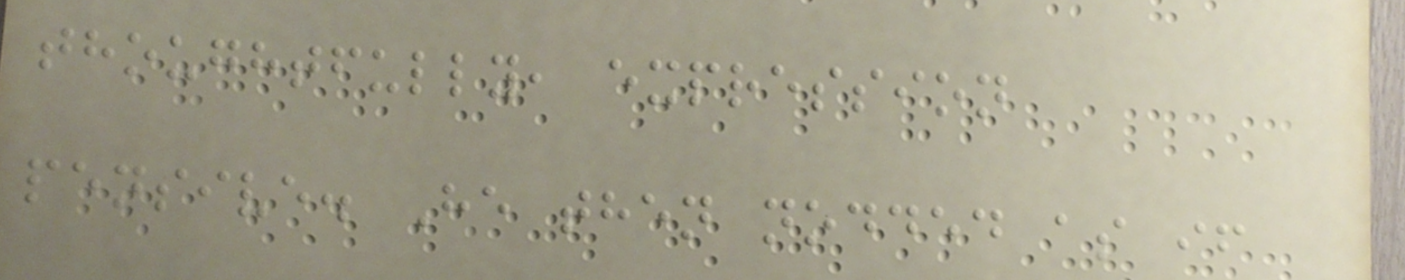thoughtfully, expression
pensive. He then nodded as if
